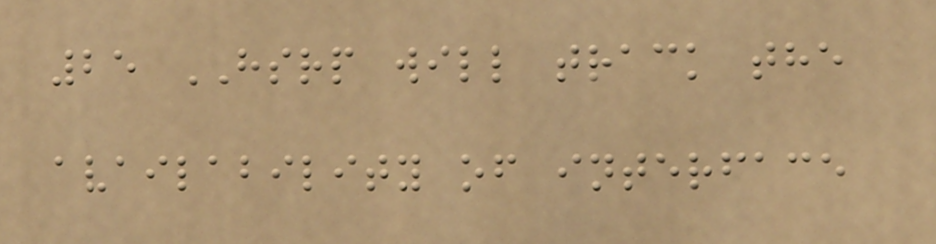25 HSRP will track the
availability of interface
